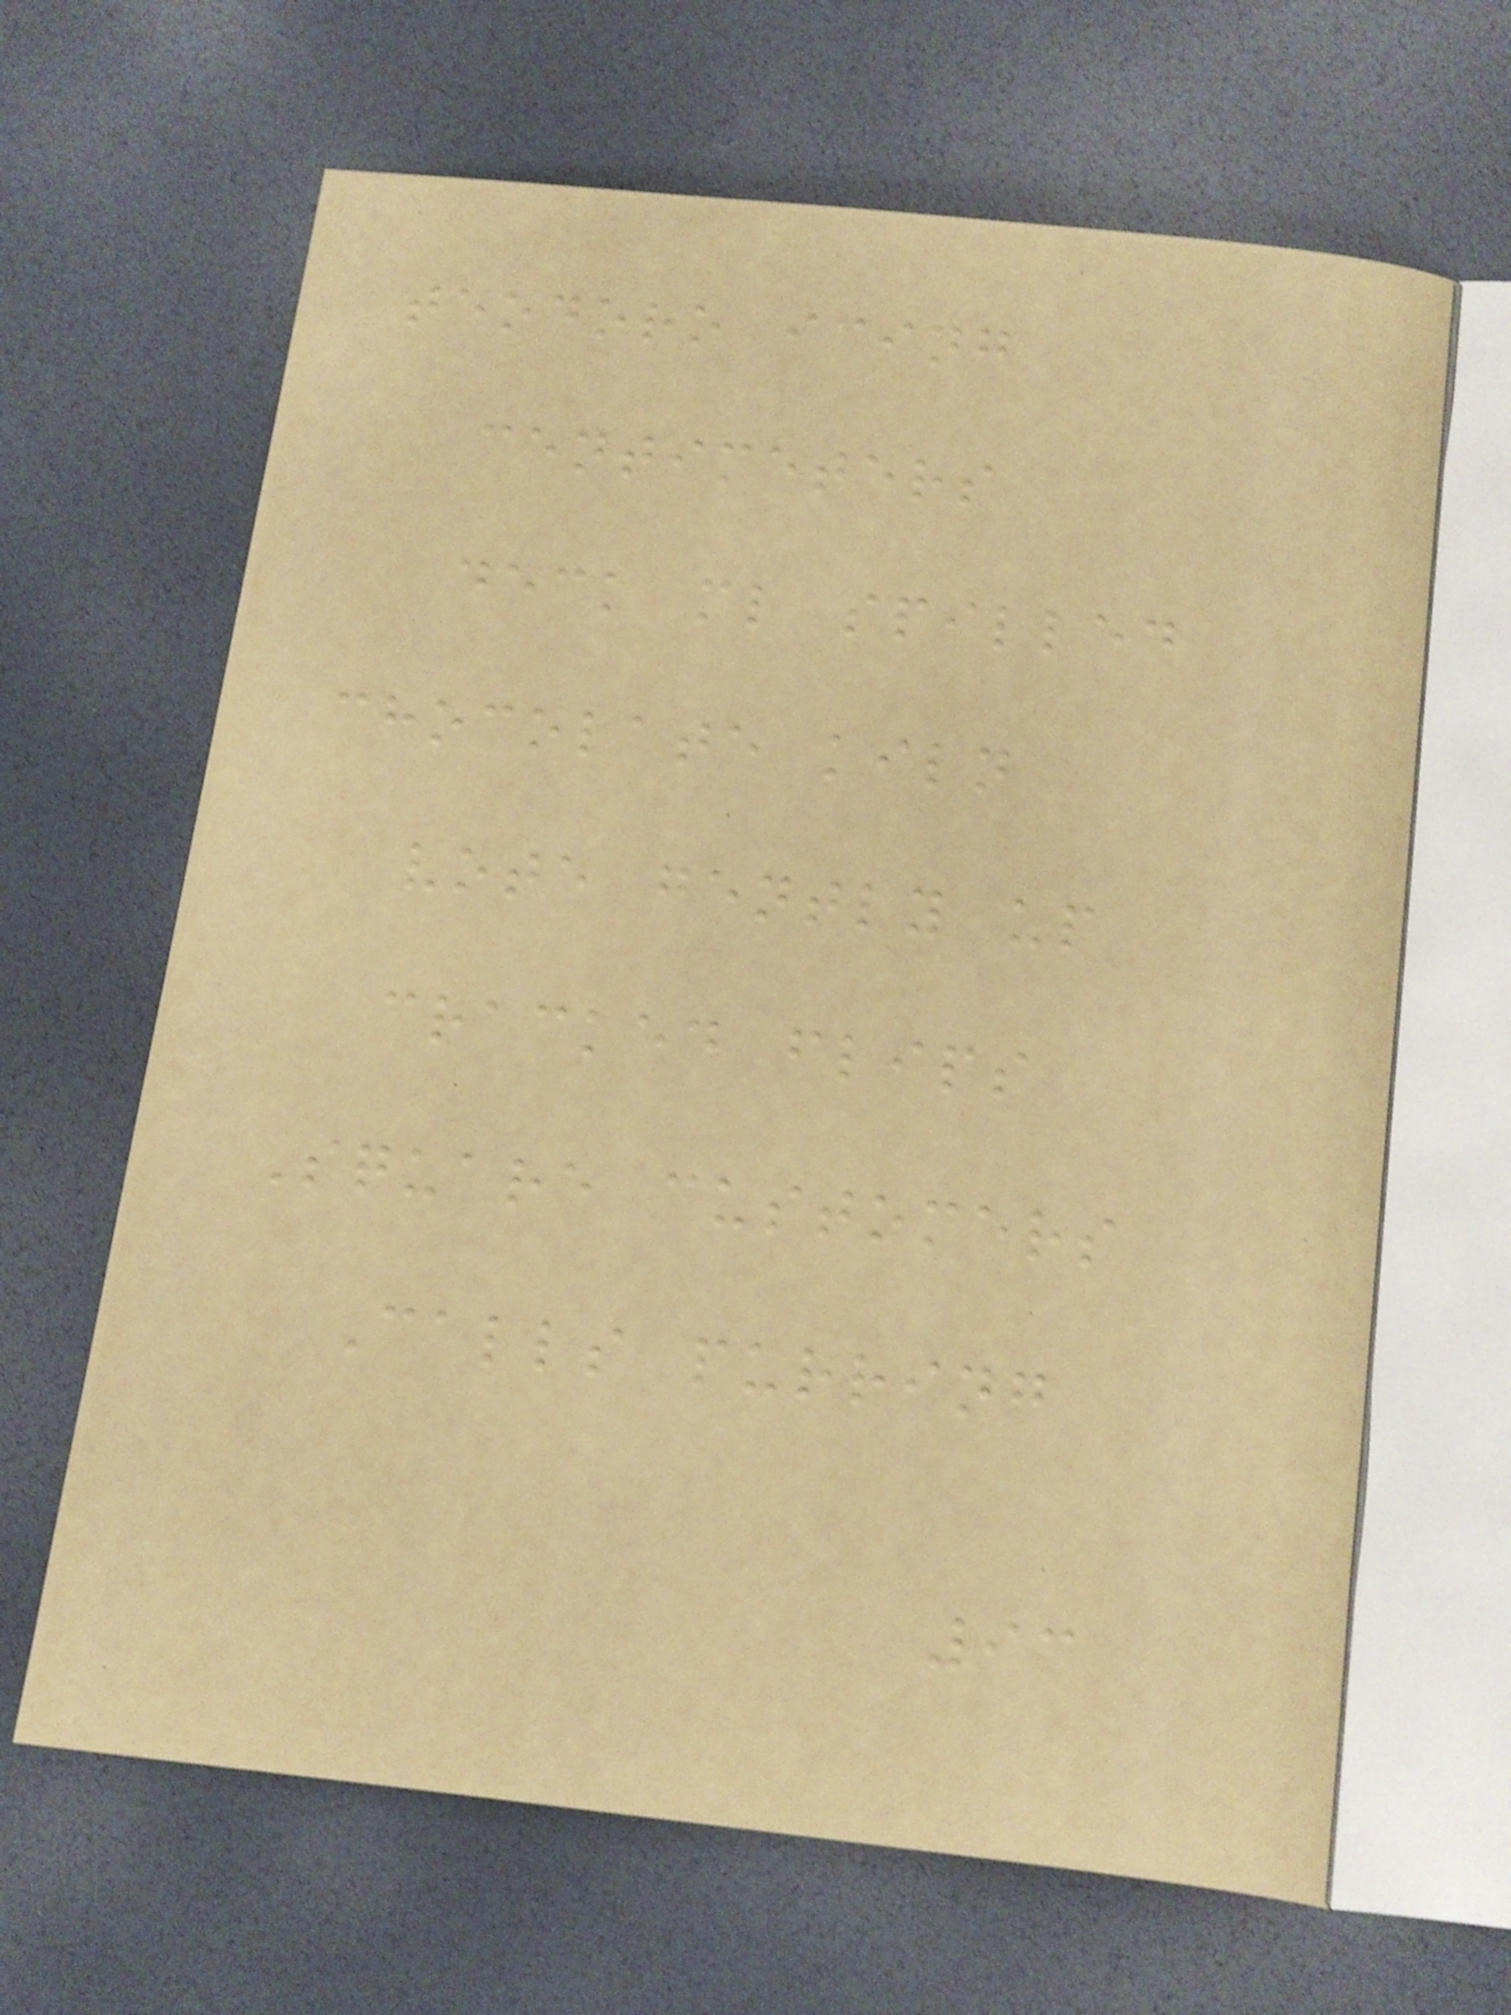teodoro icing
centimeters
deck ml spilled
chocolate kiln
vote gently up
cracked flips
Square customers
Calls purring
93
